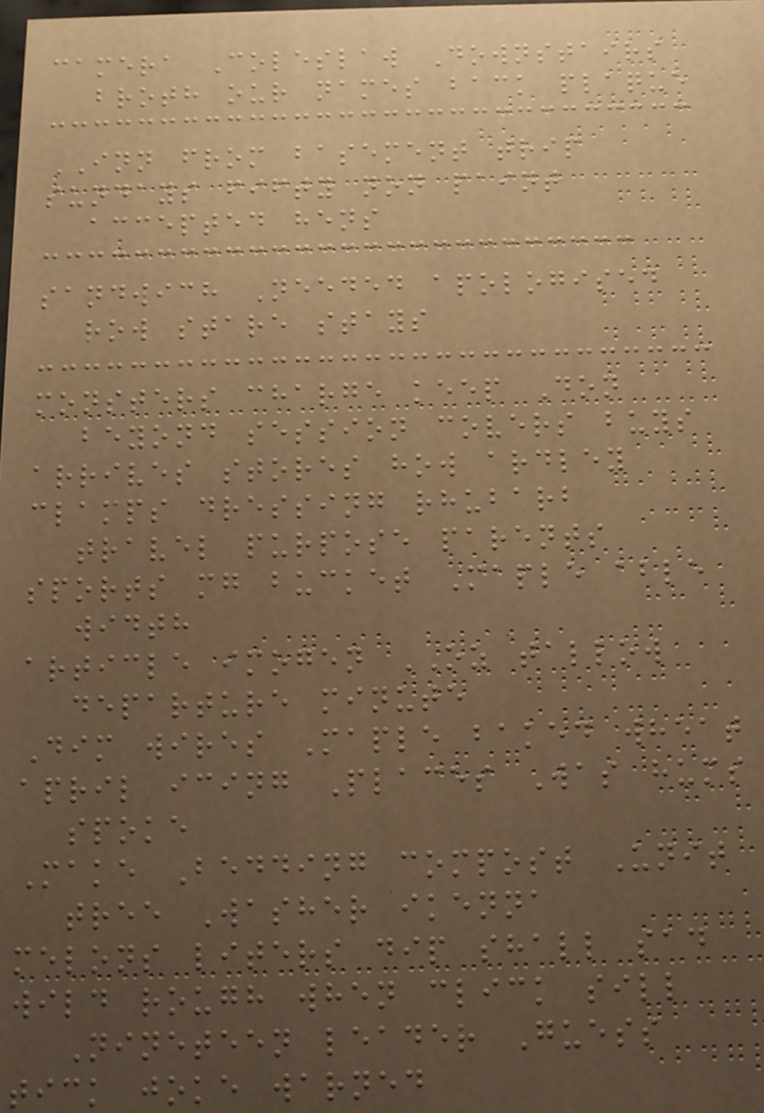camera Coleslaw Downstairs
broth our names back plaque
INN from basement trip
sundays fifty non paint
accepted hens
sandwich Needed apologised
row stare stays
monsters charge keep Don
beyond session covers buys
arrives stores how ardley
clamps dressing rhubarb
travel purpose parents
sports mg bucket Maple able
width
article imogen OZ tallow
departure minute
Dim wires Maple baked wheat
april icing Places Was hums
spoke
Make Bedding compost Unit
tree Washer ikenna
melons liters dip shall sad
wild rough when click sill
Nineteen leader Guess
tick joke warned
